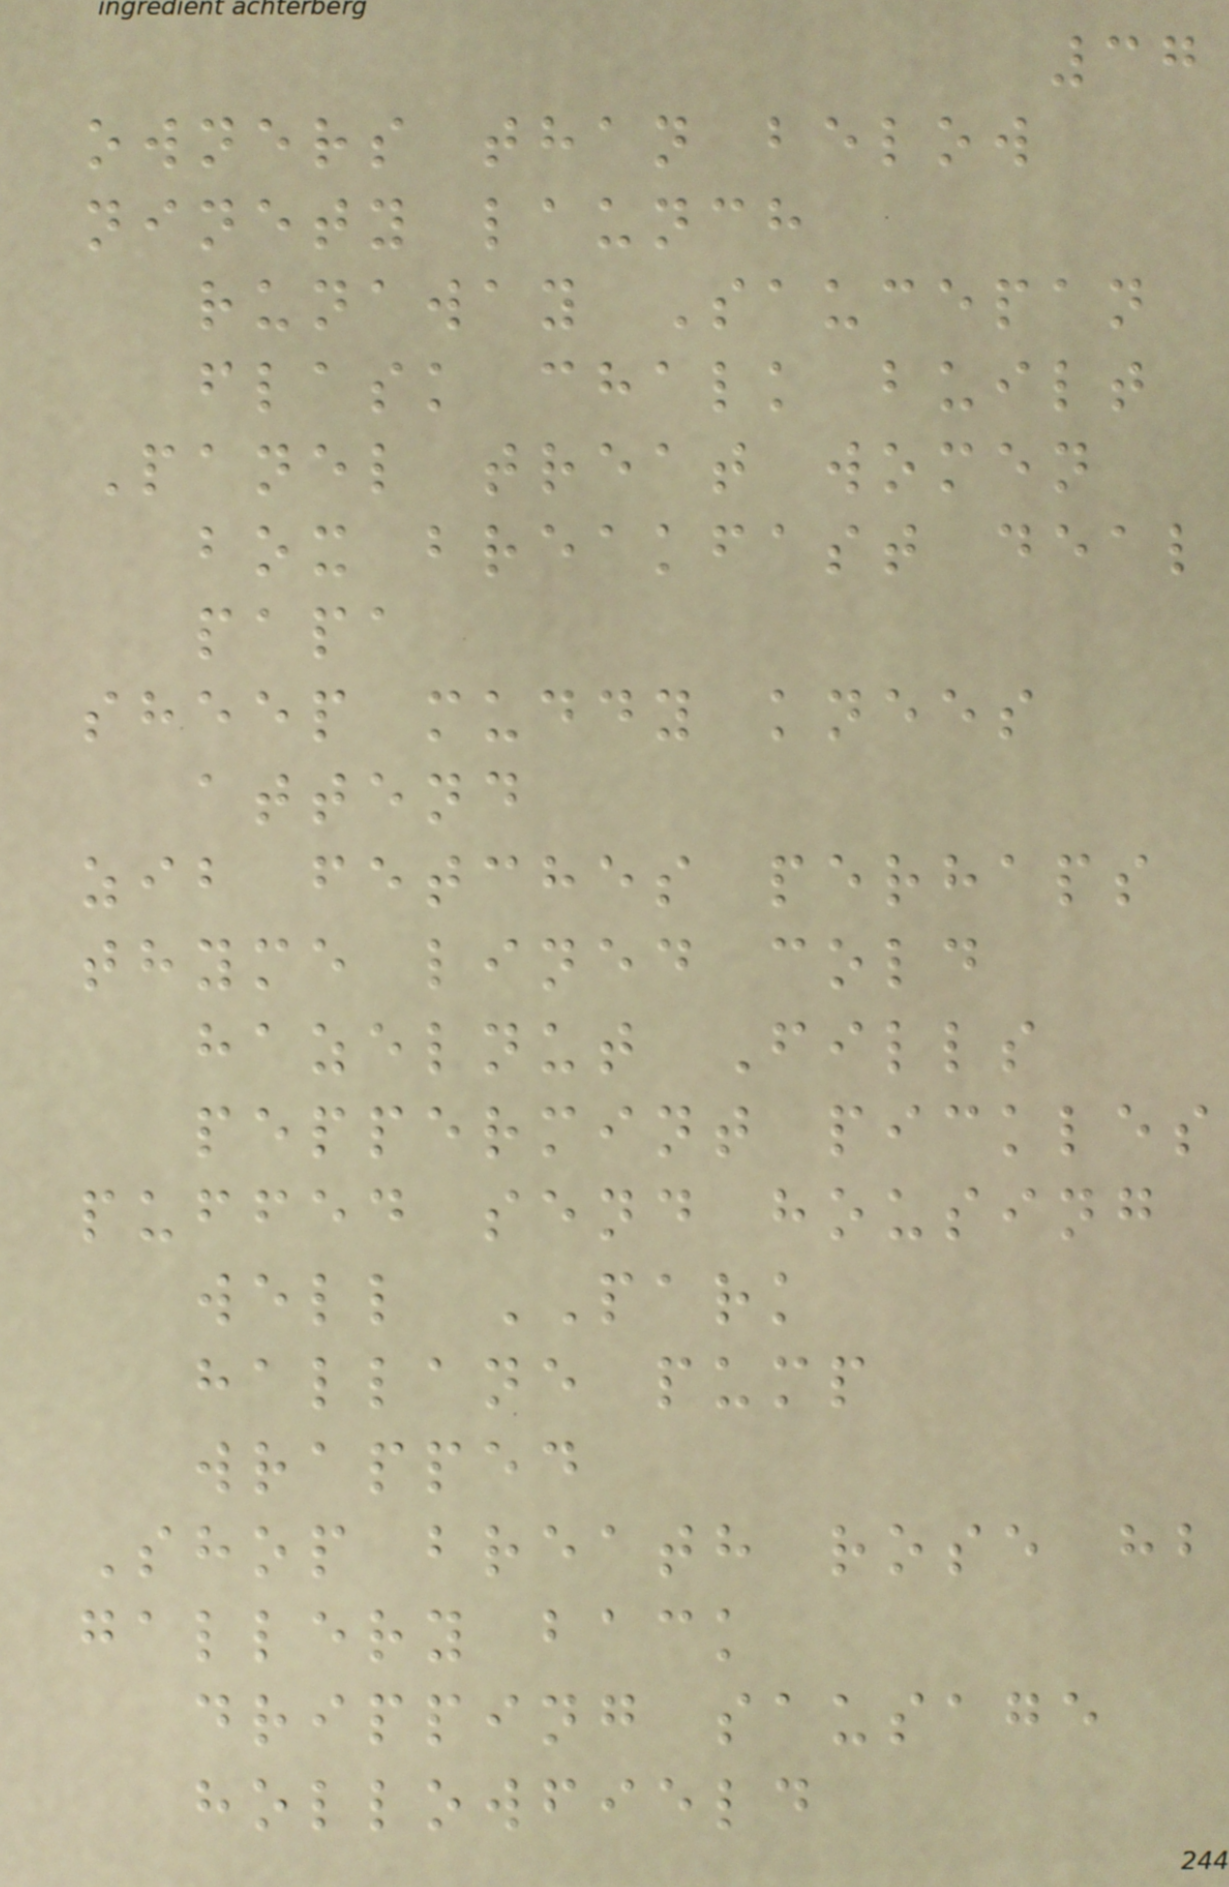37
owners than below
ninety launch
runaway Saucepan
flask chalk built
Panel treat women
box breakfast deal
papa
sheep muddy knees
attend
zib fetches perhaps
thyme lined cold
hazelnut Fills
peppermint pickles
puffed send housing
well PARK
hallane pump
wrapped
Shop breath rose hb
gallery back
dripping sausage
hollowfield
